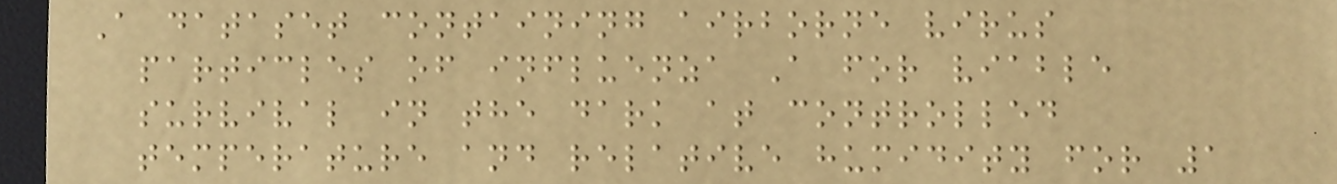A dataset containing airborne virus
particles of influenza A for viable
survival in the dark at controlled
temperature and relative humidity for 1
